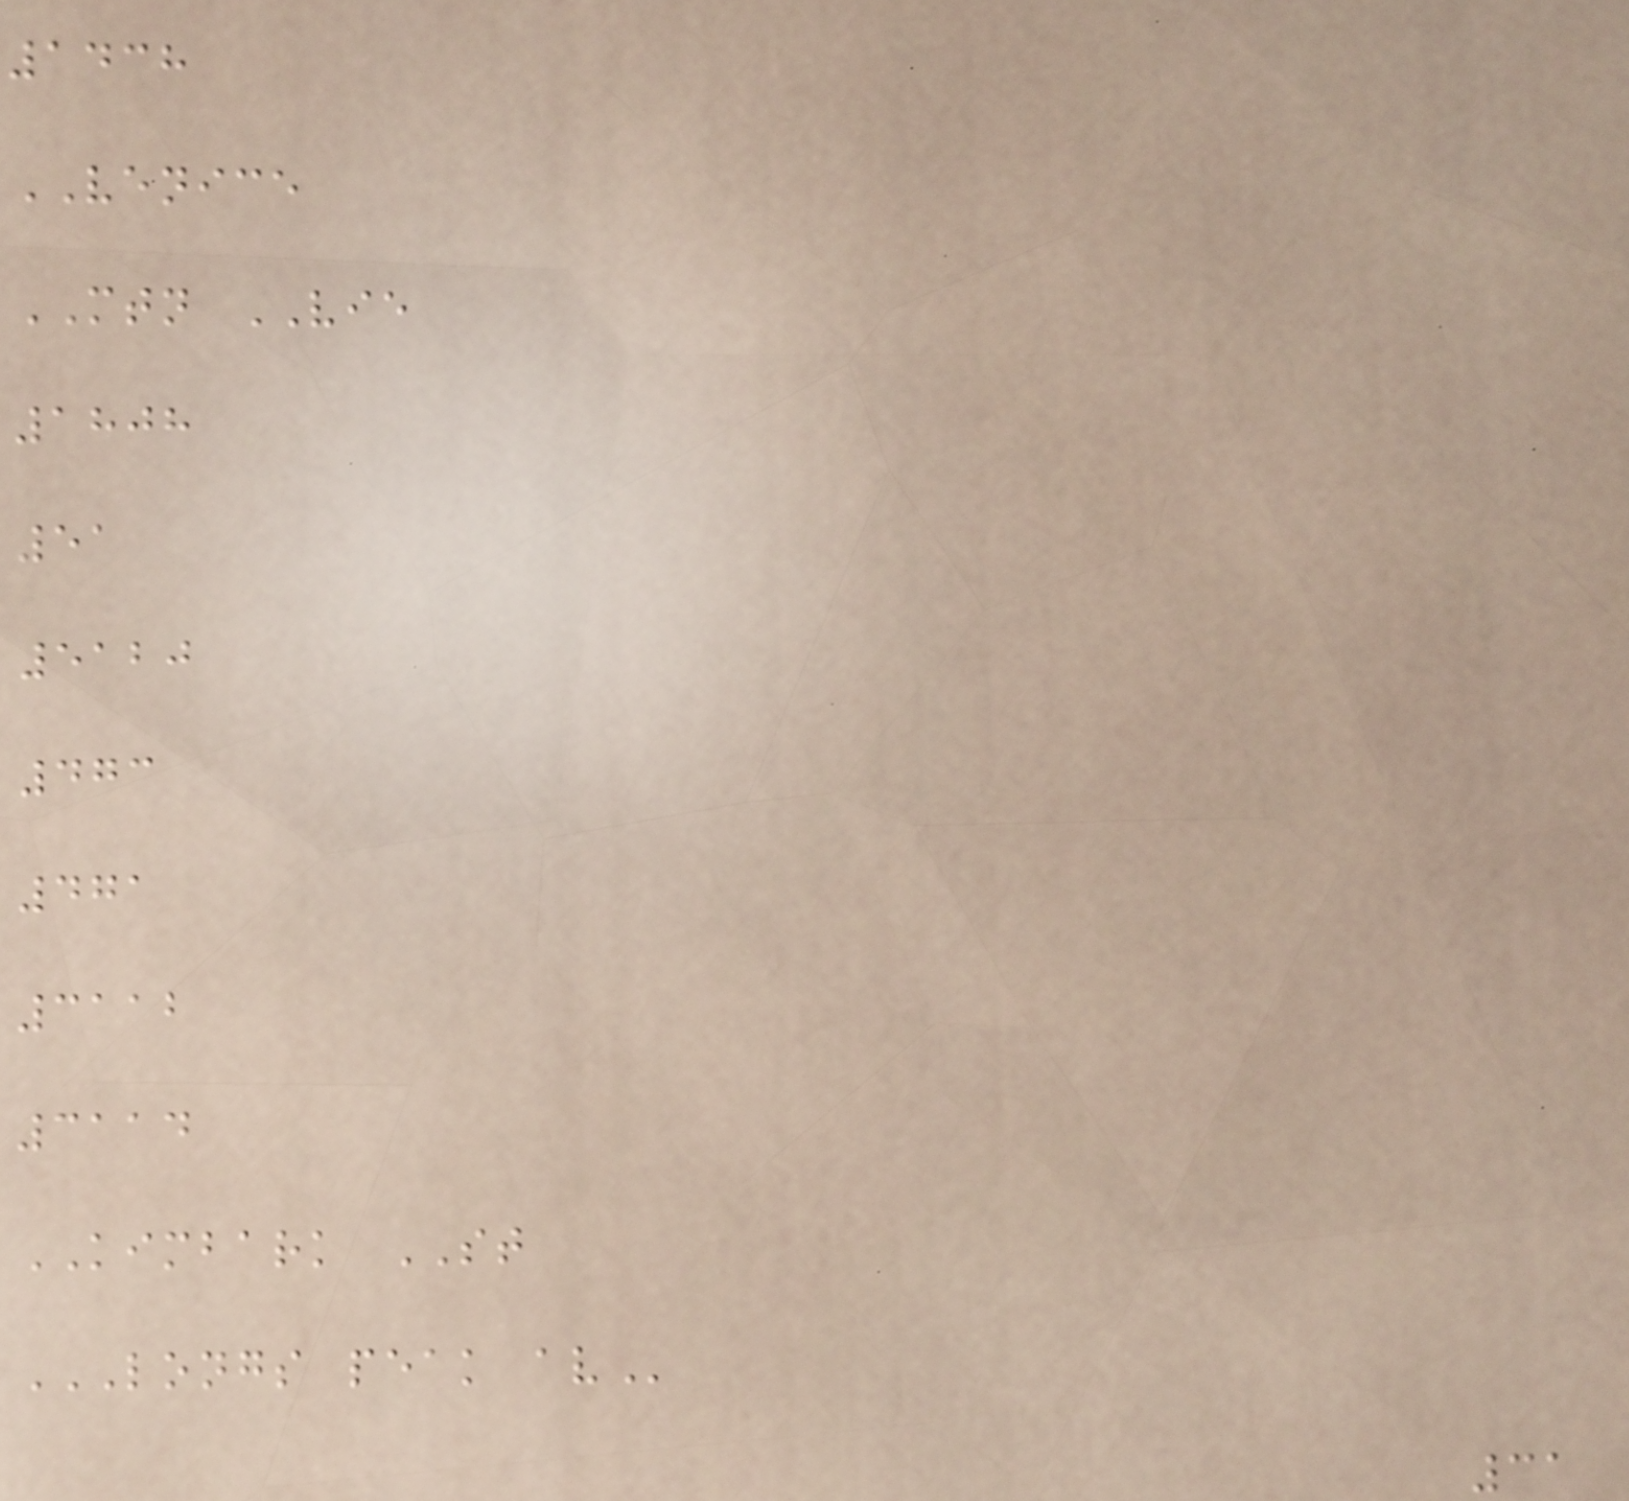1438
VENICE
MTN VIE
1808
51
5120
473
471
3112
3114
KIMBARK ST
LONGS PEAK AV
31
